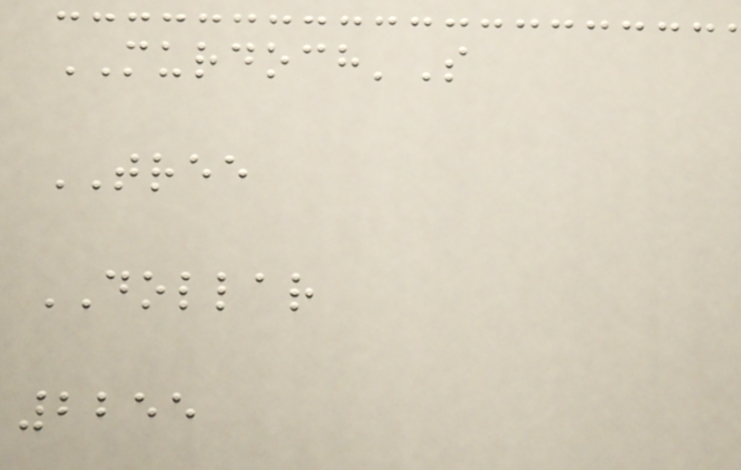MURDOCH'S
TREE
DOLLAR
2255
